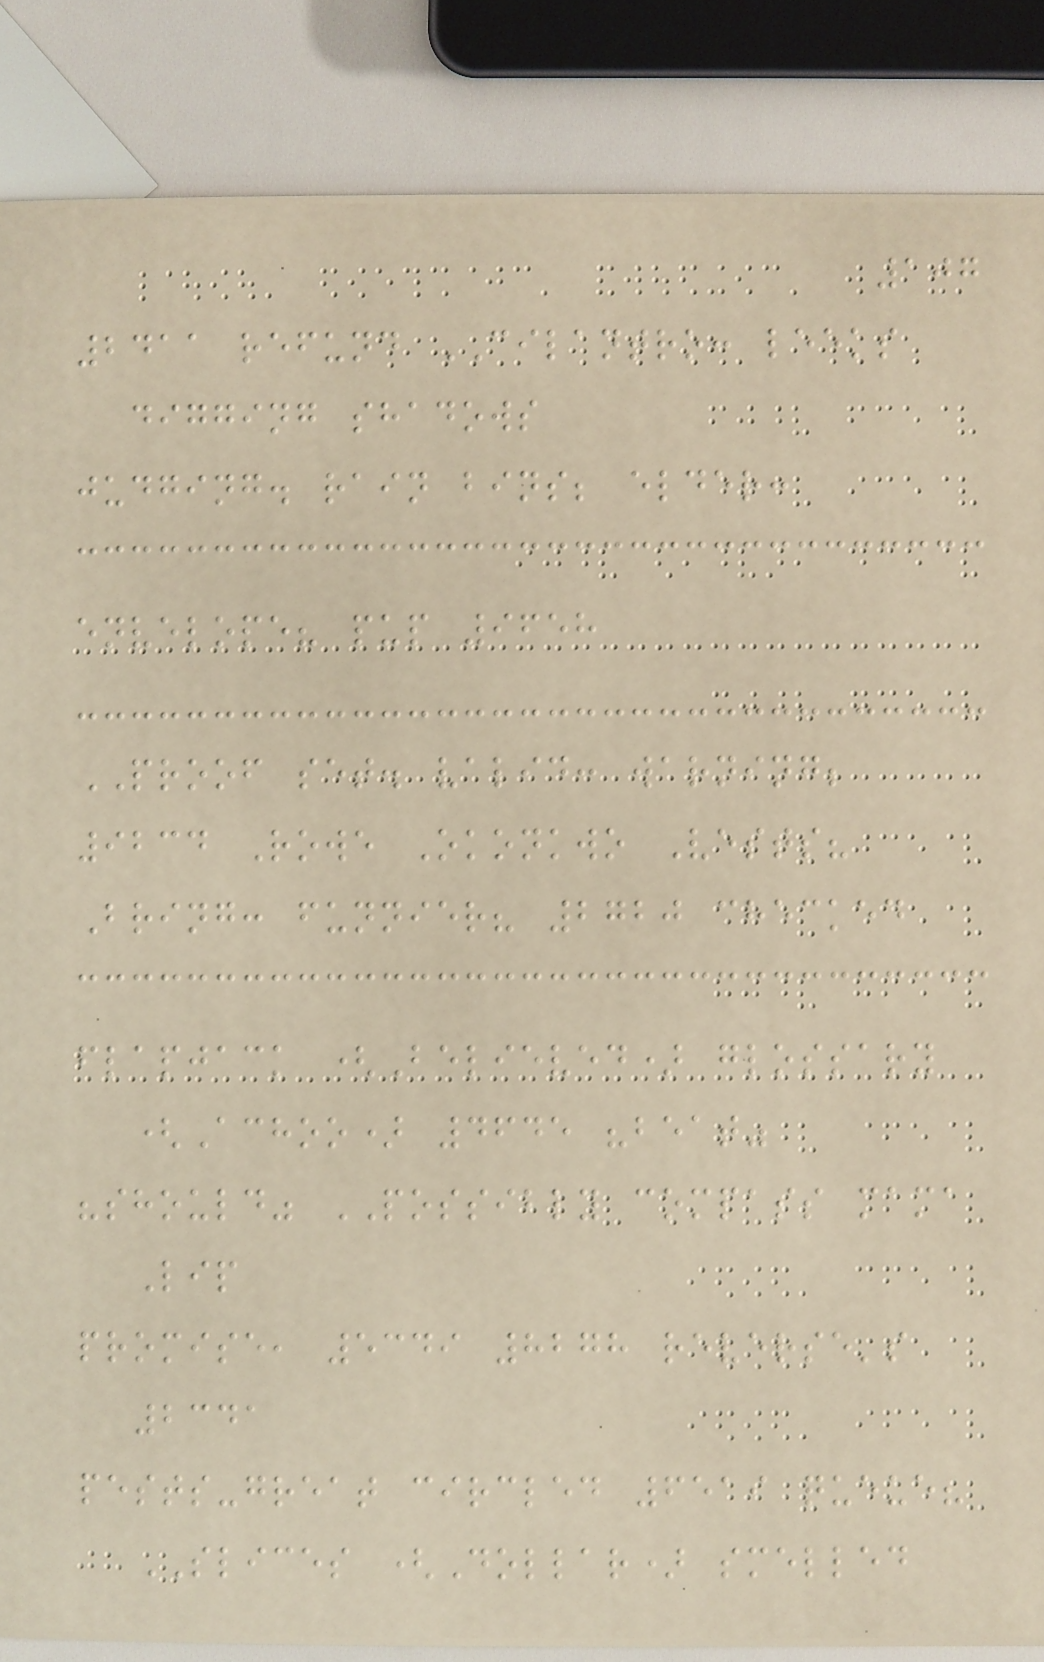107
2411 refund CILANTRO: leeks
digging shadows
judging. rain bins; elder:
envelope? pup 9658
PROOF set. valid: warning;
9234 Rowe Okonkwo Vests?
Bring: funnier? 2720 checked
flapjack (Believed) glossary
(Achoo) 4645 "beat"
"should" POSSIBLY compass mama
Lip
promise, 5349 8278 reverse's
2341
pests-great circled 6519 queue?
SLICES (Dollar) smelled
